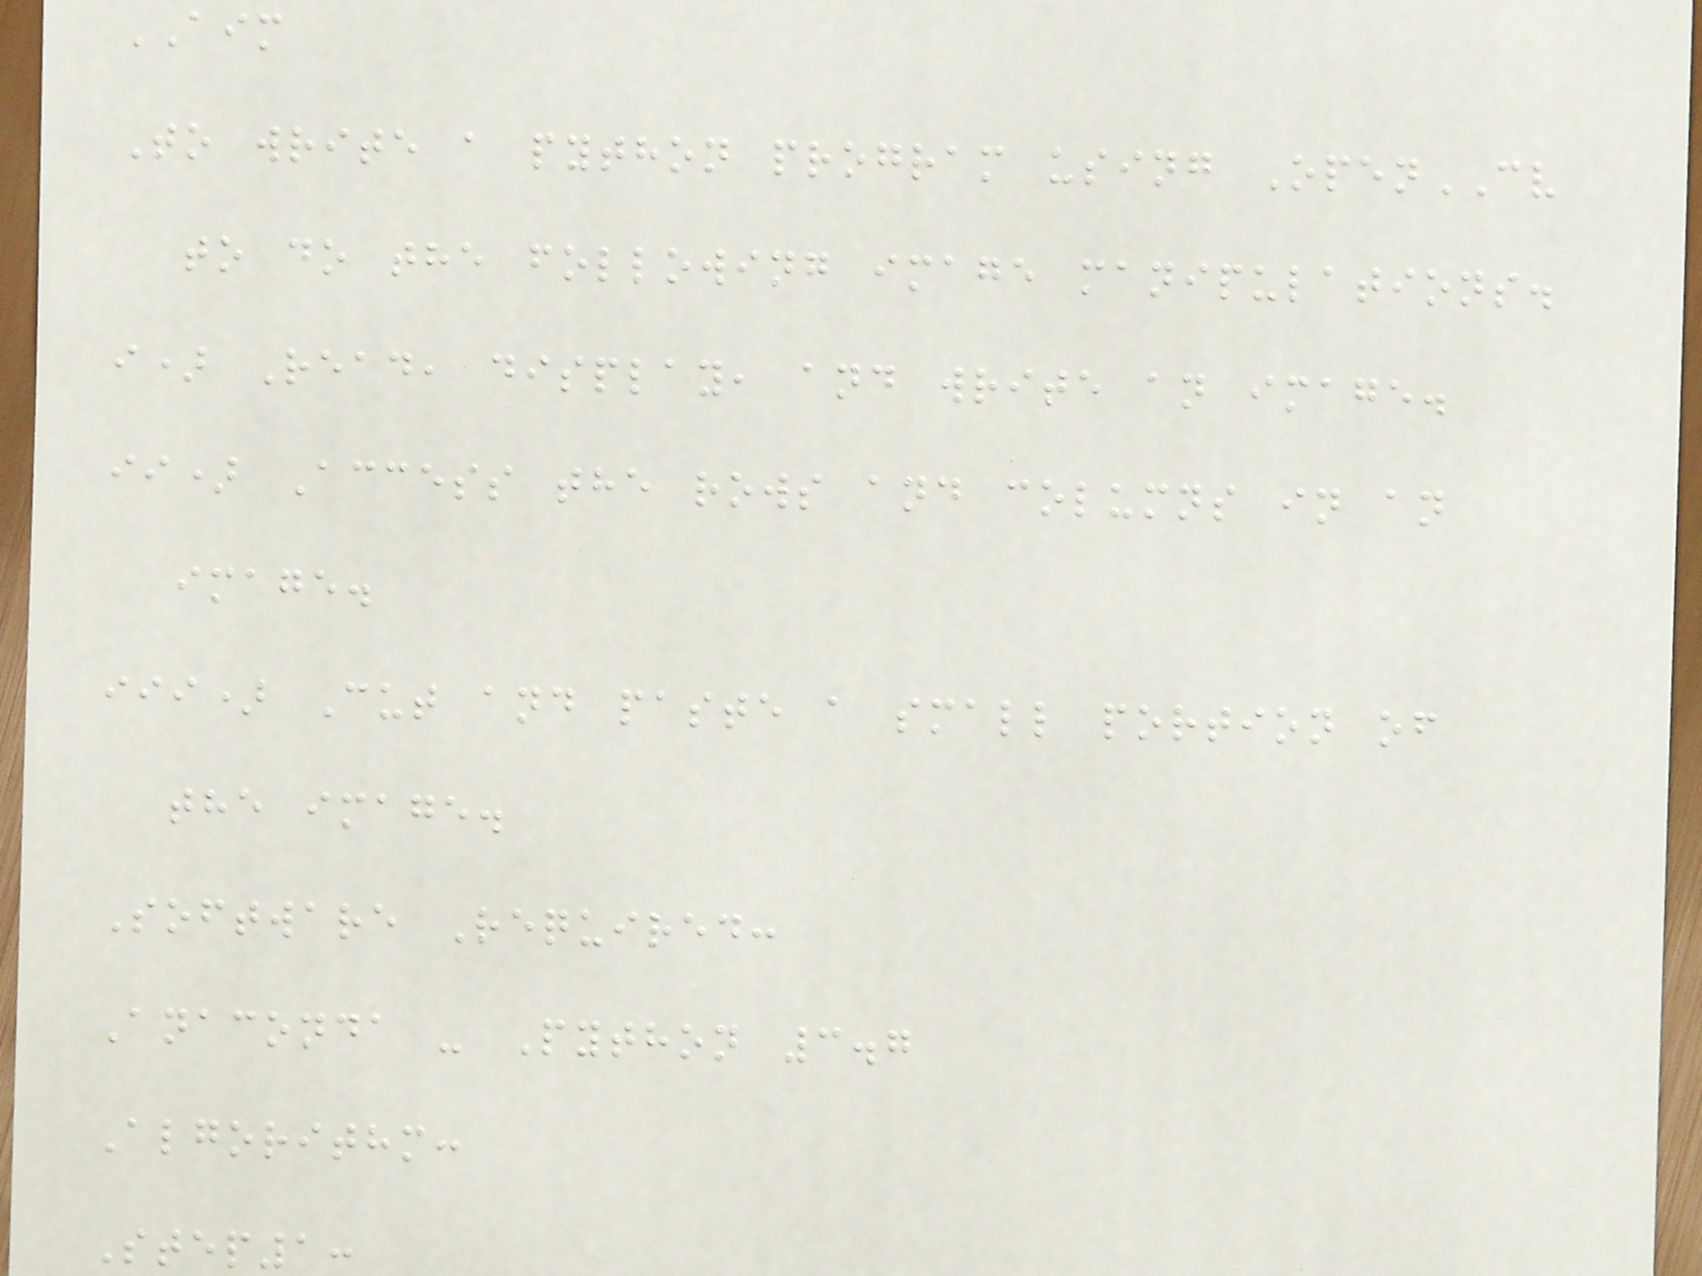AIM
To write a python program using OpenCV
to do the following image manipulations.
i) Read, display, and write an image.
ii) Access the rows and columns in an
image.
iii) Cut and paste a small portion of
the image.
Software Required:
Anaconda - Python 3.7
Algorithm:
Step1:
